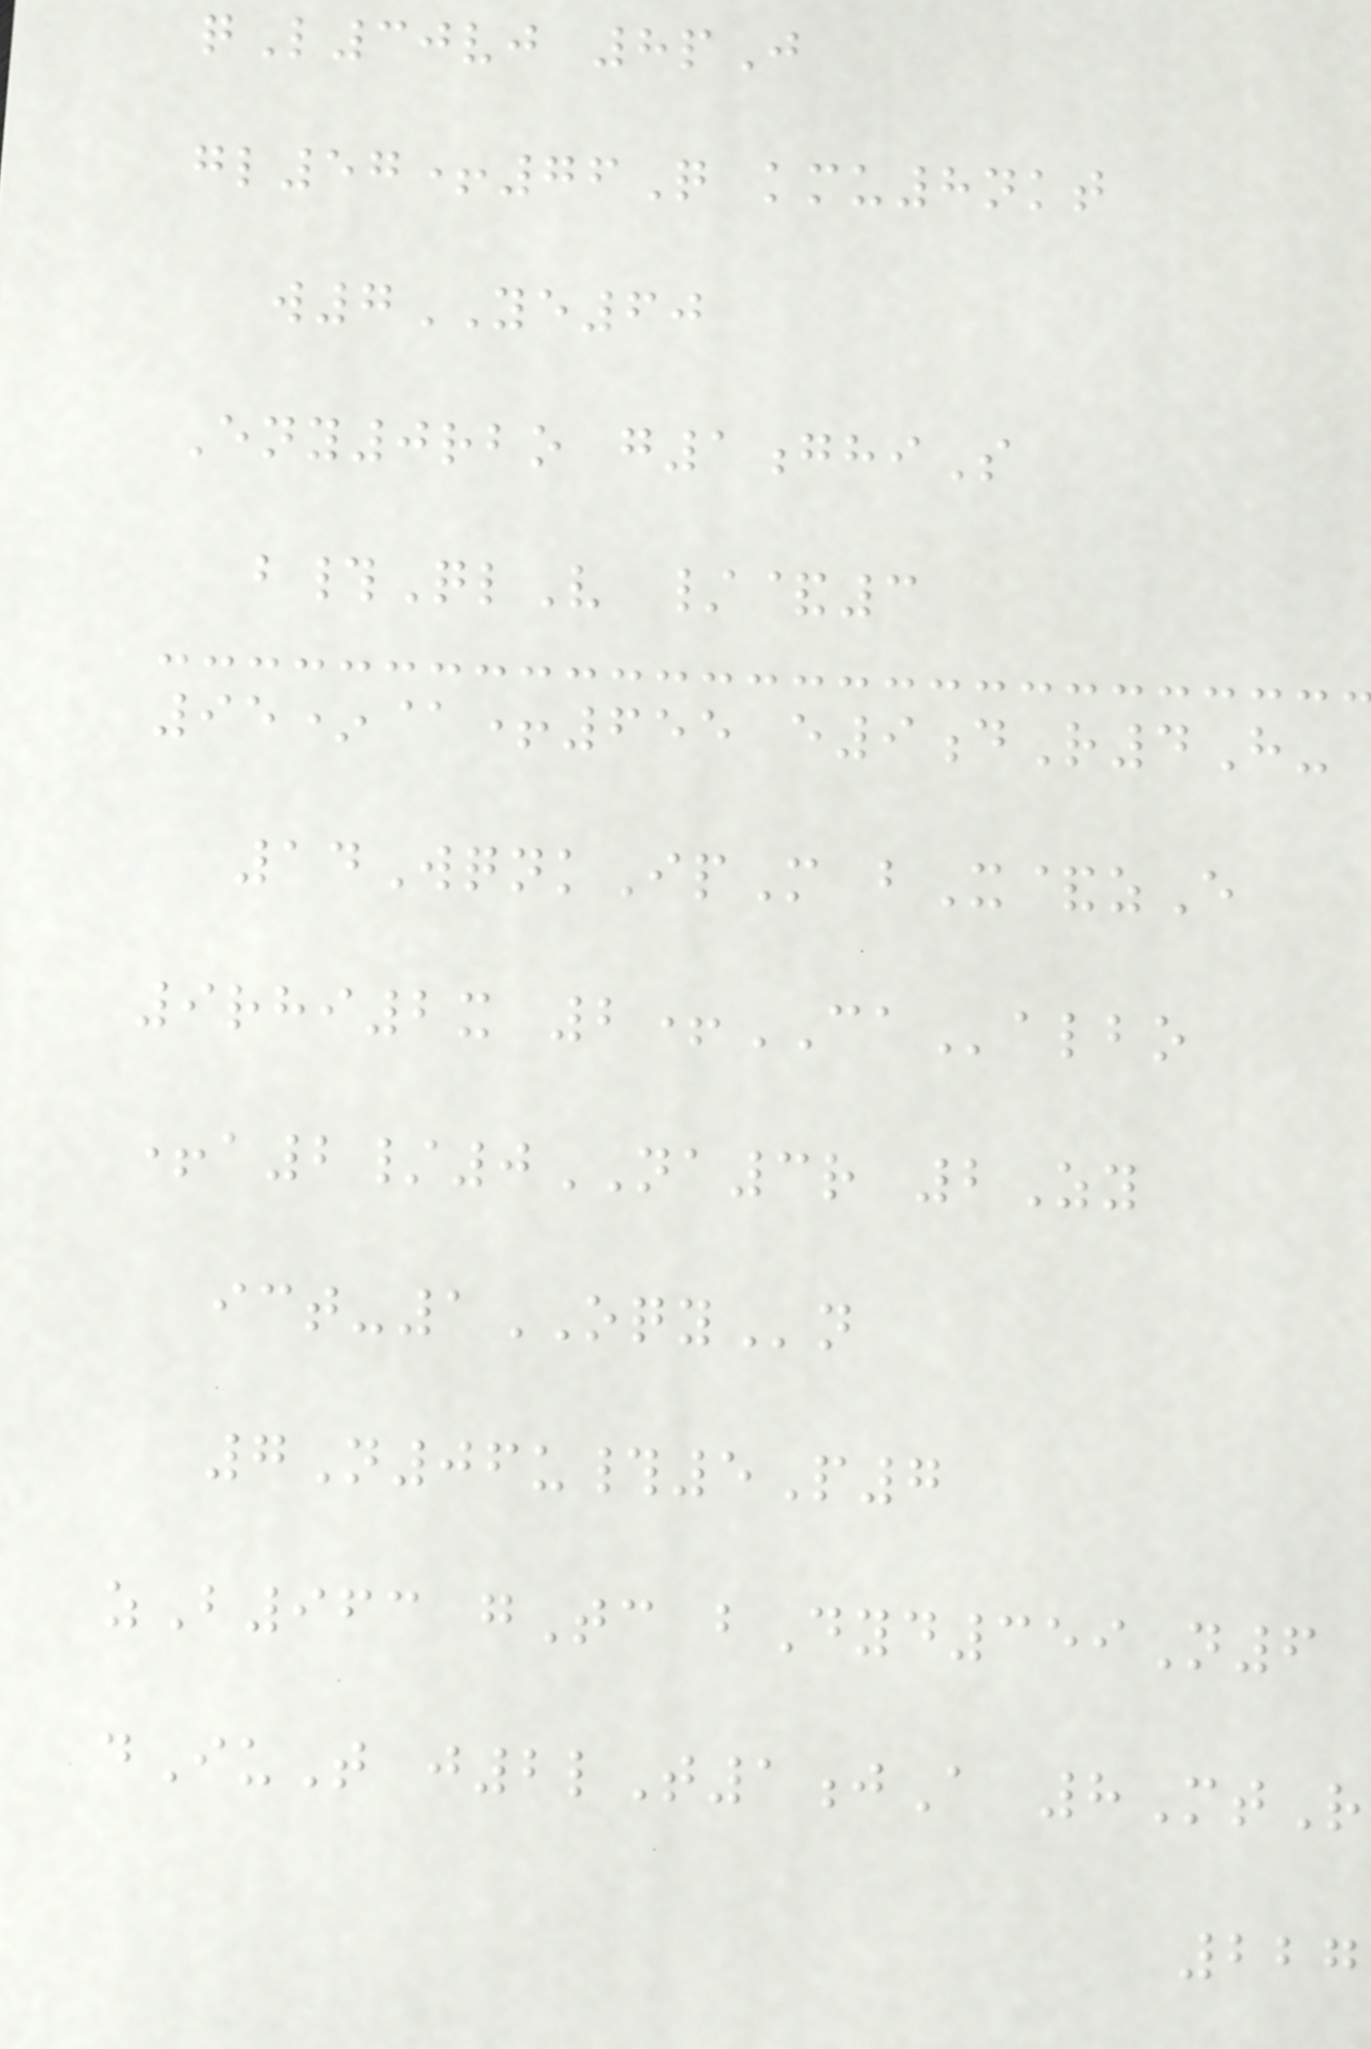qL30vj 8pJ
gl57+76Q kmu8nkt
w7YE60
Eny0rbo g1ghiS
b#QlV /&3
95*@+655 e9dR4H-
14WqnkIpM bX&zE
9rhi2x 2+CAalbo
+a2/0NA3r 2Zy
ict-1OQYn
7N06u#5P7
zB963 gTc bDyd359N6
dIuT j2lT1jA 8MtR
227
